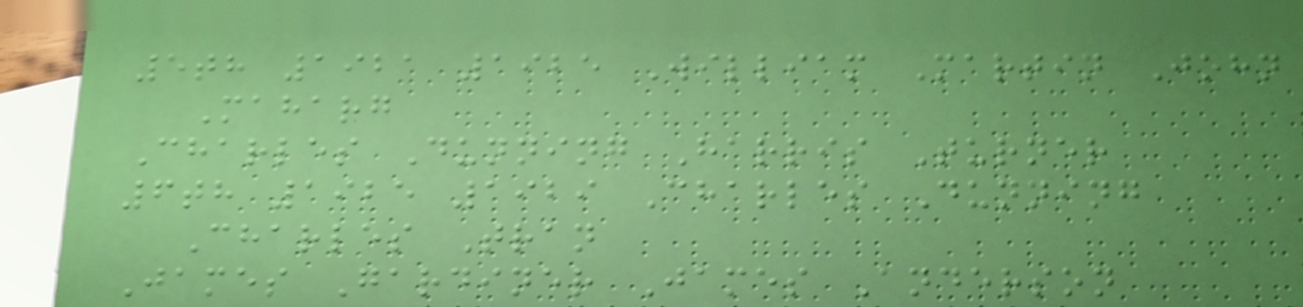5th 1921 1925 William Martin John
Maharg
Charles Dunning Harris Turner
6th 1925 1929 Charles Dunning
Charles Tran
James Gardiner James Anderson
